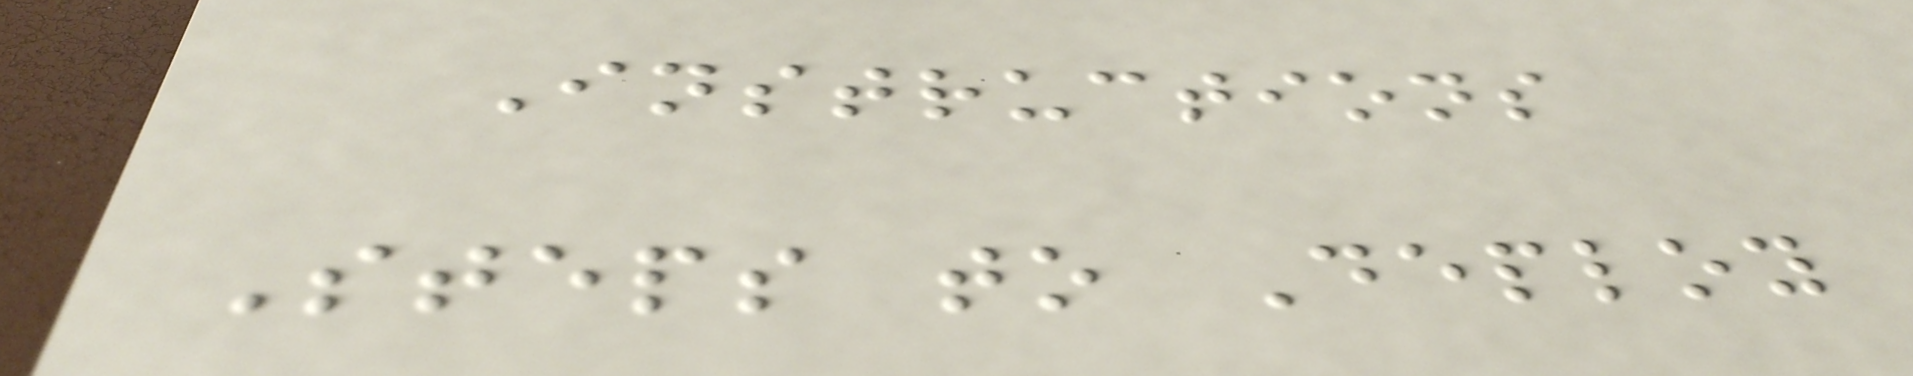Instructions
Steps to Deploy
